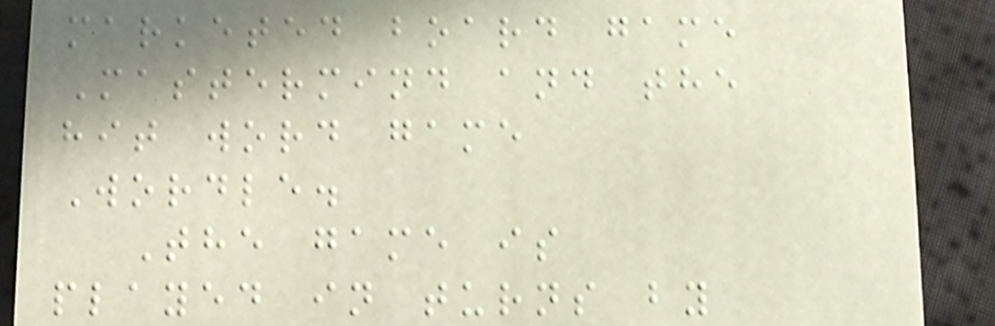marketed board game
Mastermind and the
hit word game
Wordle.
The game is
played in turns by
